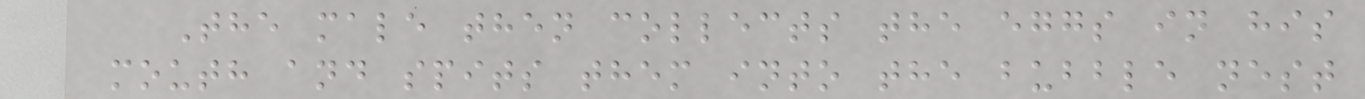The male then collects the eggs in his
mouth and spits them into the bubble nest
